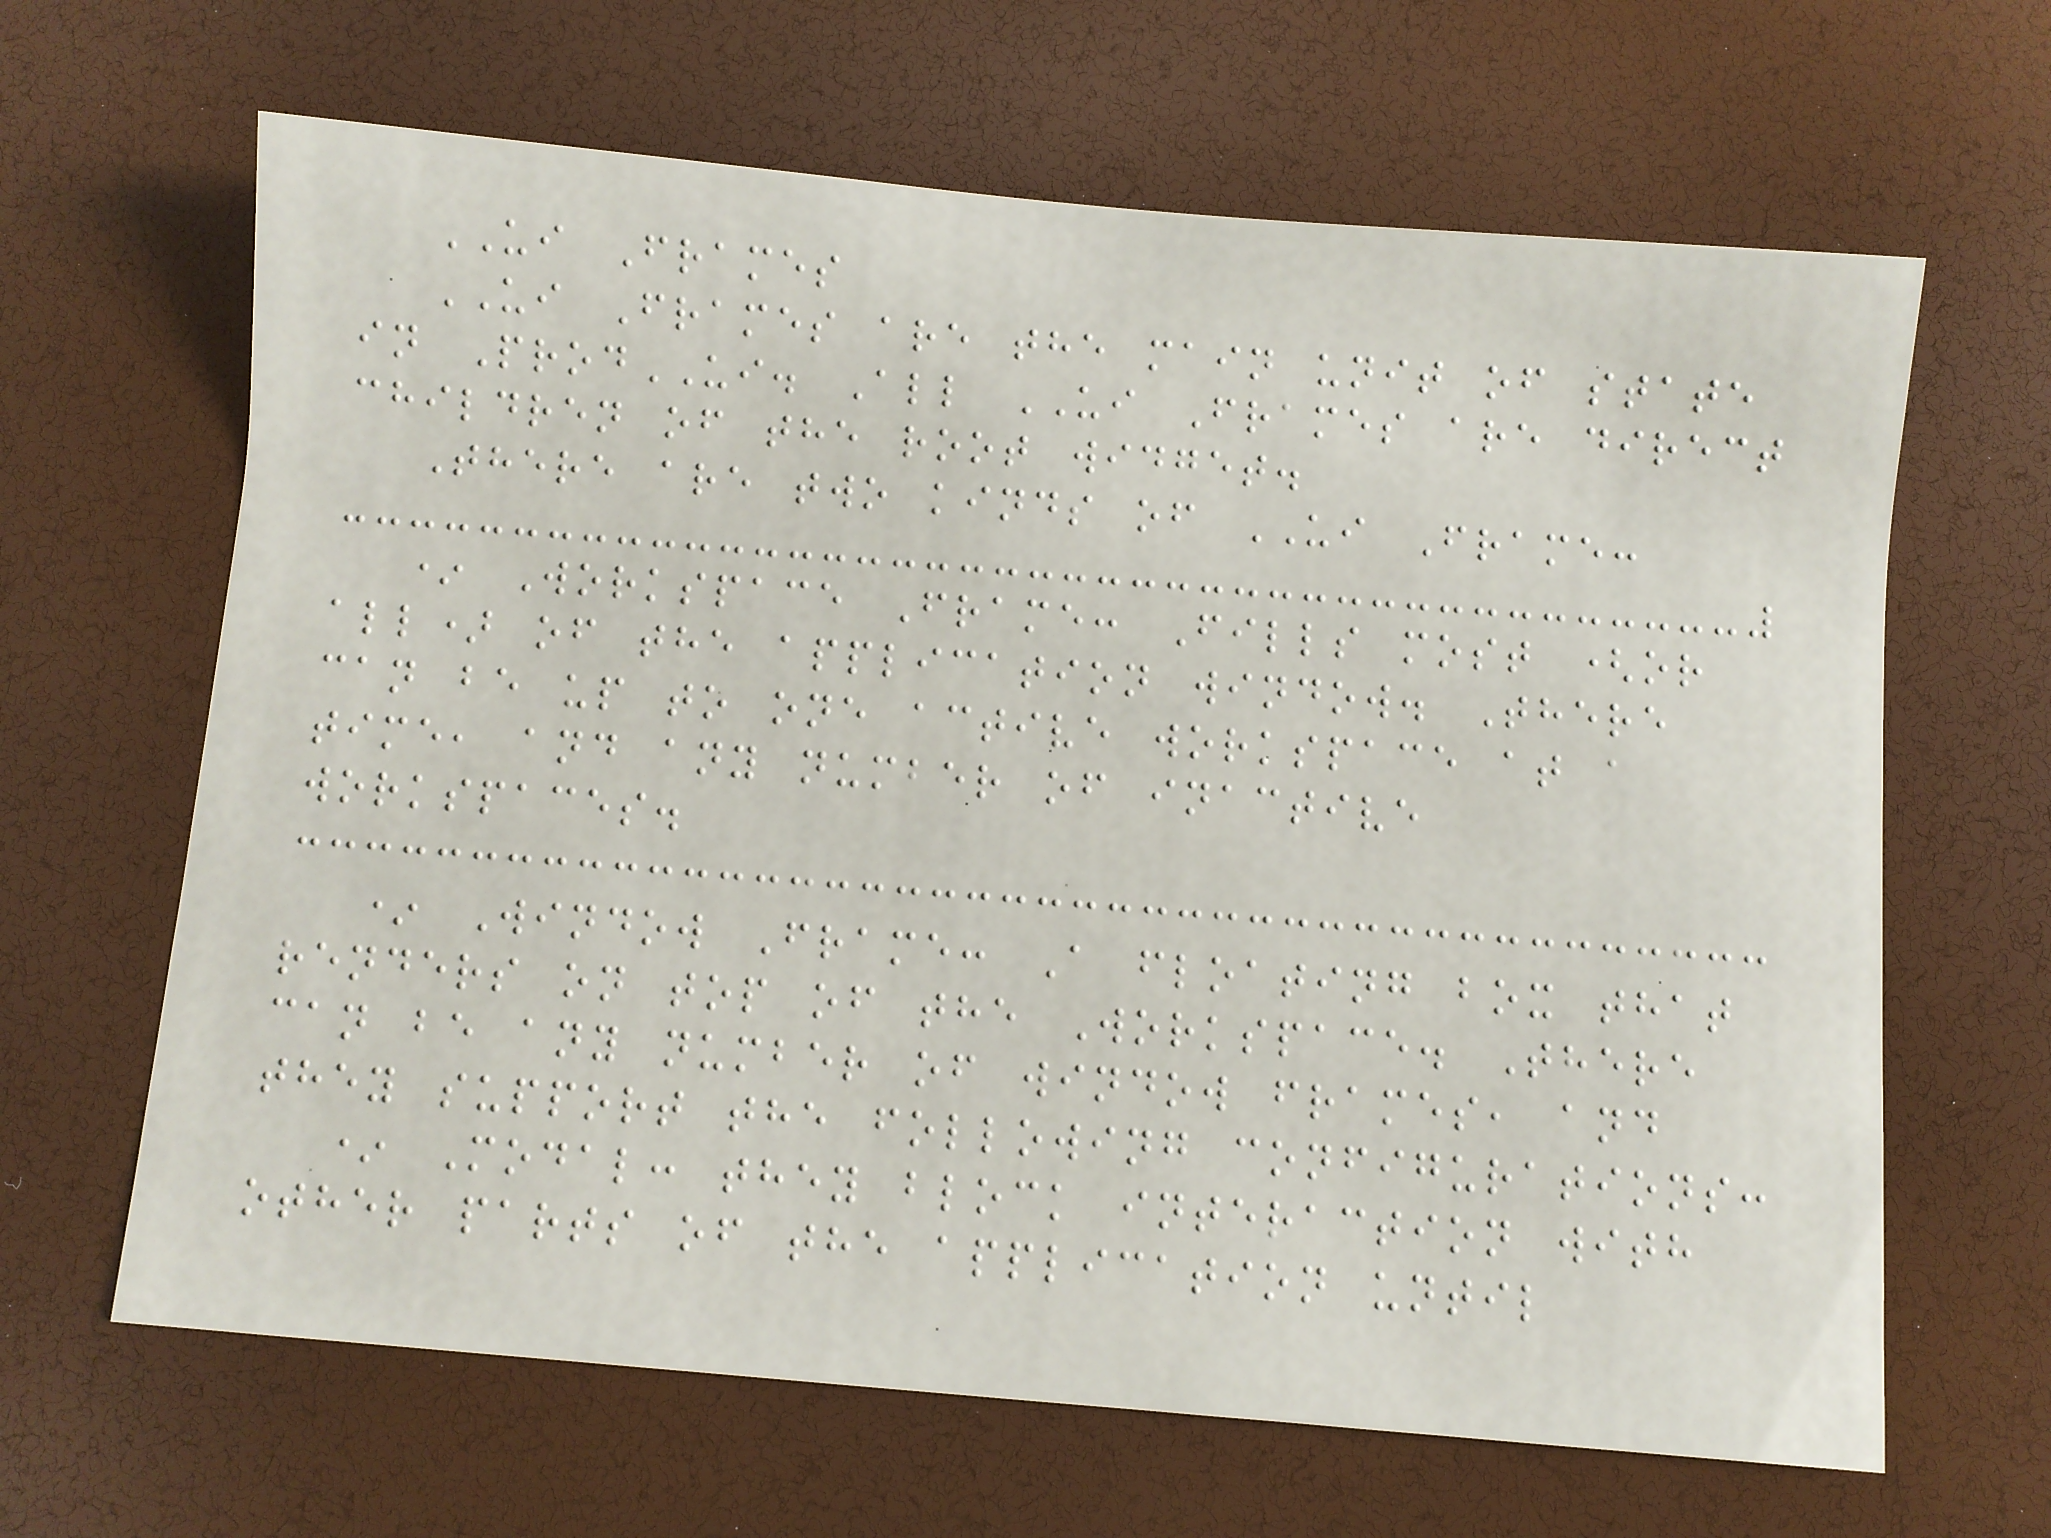UI Frames
UI Frames are the main unit of state
in ProdUI. All UI Frames are direct
children of the root widget.
There are two kinds of UI Frame:
* Workspace Frame: Fills most (or
all) of the application window. There
can be up to one active workspace at a
time, and any number of inactive
workspaces.
* Window Frame: A floating box that
renders on top of the Workspace. There
can be any number of window frames, and
they support the following configurations:
* Modal: they block interaction with
other parts of the application until
